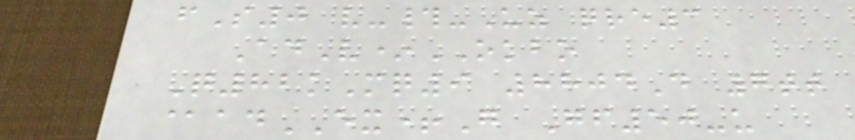fS0 v-#-Uz qre3
AdV*OKBO
Q82kMq9 8804D 7tt
@adEX+G Gf50-u
